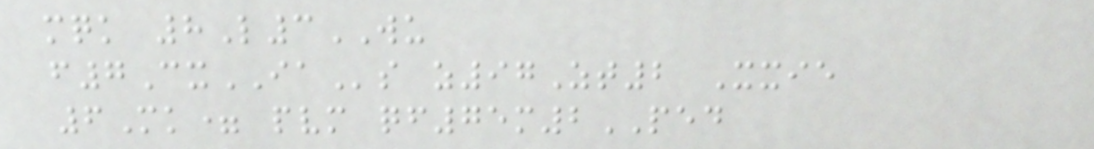mqk 8L3WU
f7CxIAs z97Zt2 Xxie
6Mk= pvm qf75m2PED
